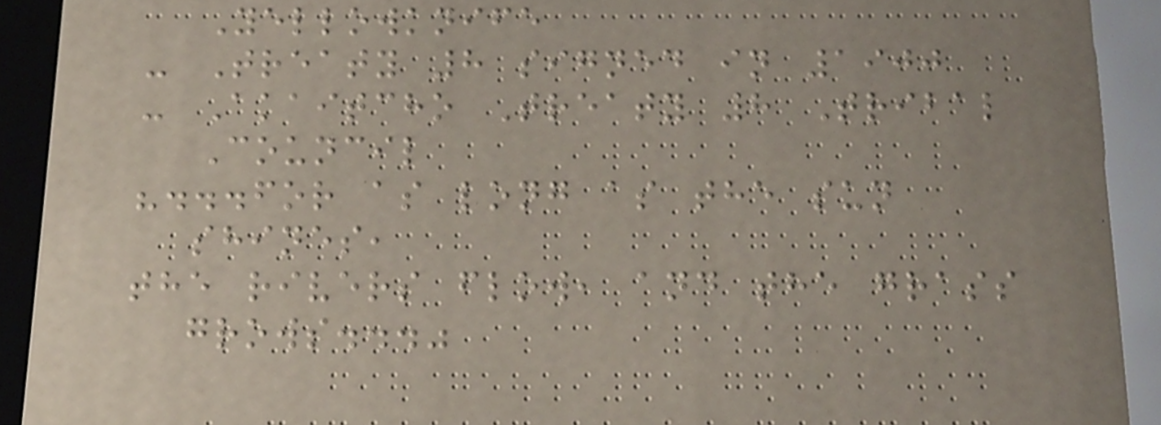Yellowknife
- Treaty 8 signed in 1900
- Akaitcho Treaty 8 Tribal
Council
"...for as long as the sun
shines,
the rivers flow, and the grass
grows..."
